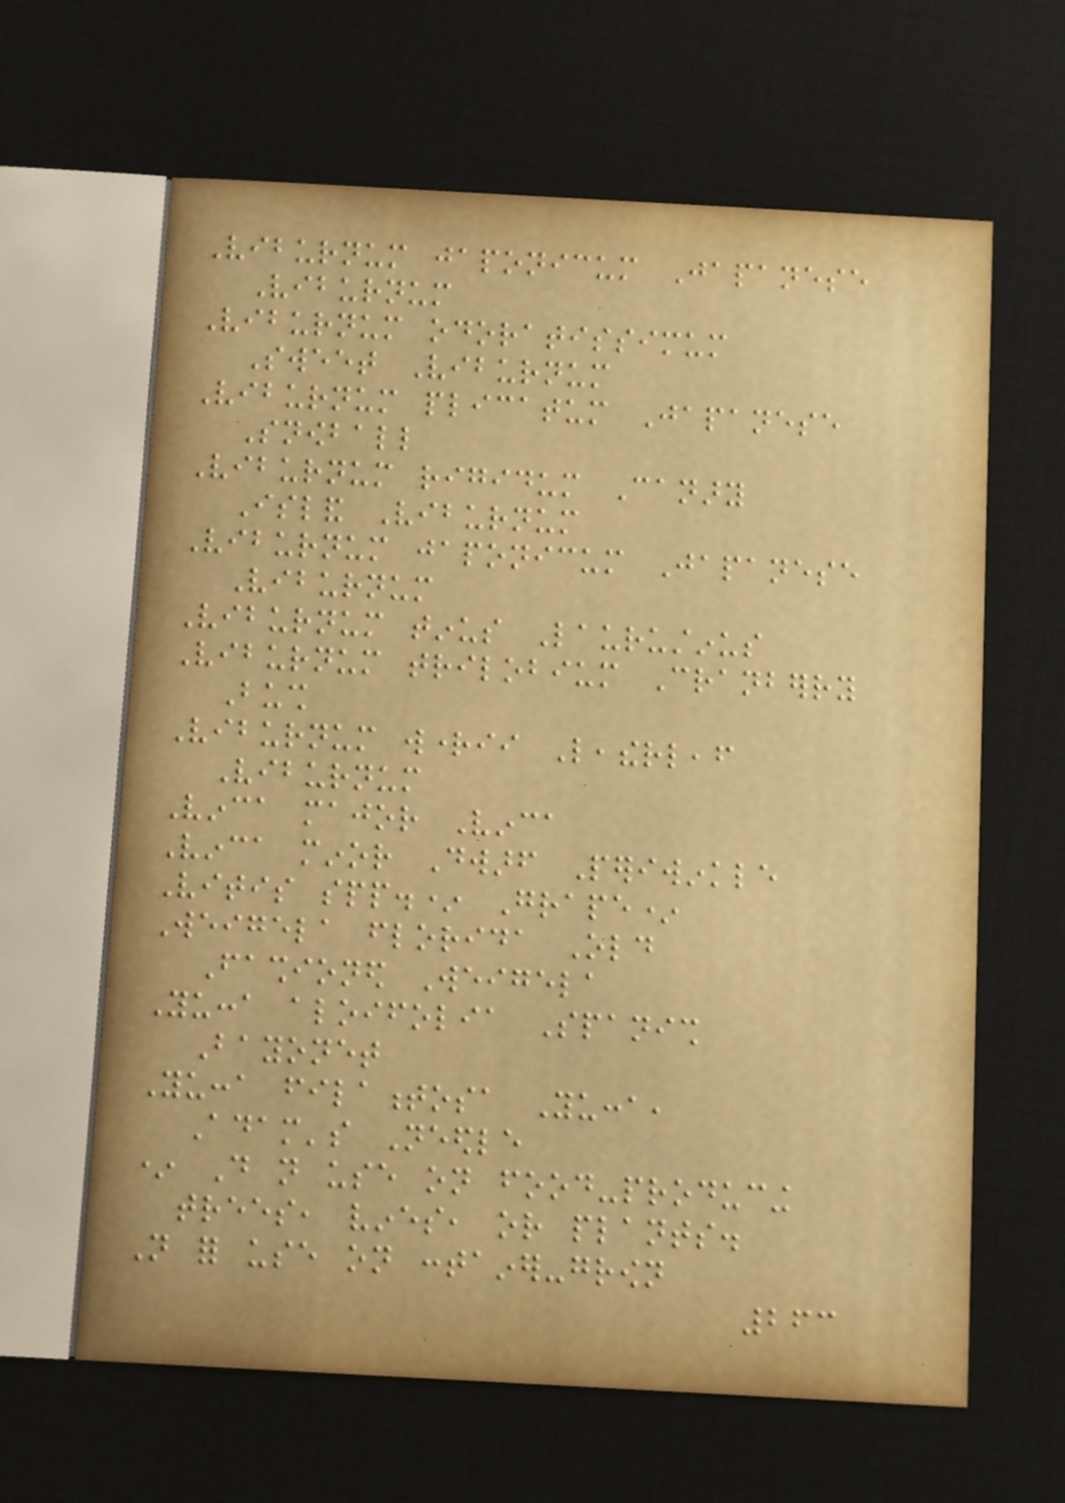Viburnum japonicum Japanese
Viburnum
Viburnum odoratissimum
Sweet Viburnum
Viburnum plicatum Japanese
Snowball
Viburnum rigidum Canary
Island Viburnum
Viburnum japonicum Japanese
Viburnum
Viburnum tinus Laurustinus
Viburnum trilobium Cranberry
Bush
Viburnum wrightii Leatherleaf
Viburnum
Vinca major Vinca
Vinca minor Dwarf Periwinkle
Vitis spp.* Grape*
Weigela florida Old
Fashioned Weigela
Yucca aloifolia Spanish
Bayonet
Yucca filamentosa Yucca,
Adam's Needle
* Do not use on food-producing
trees, vines, or plants.
Not for use on container-grown
263
